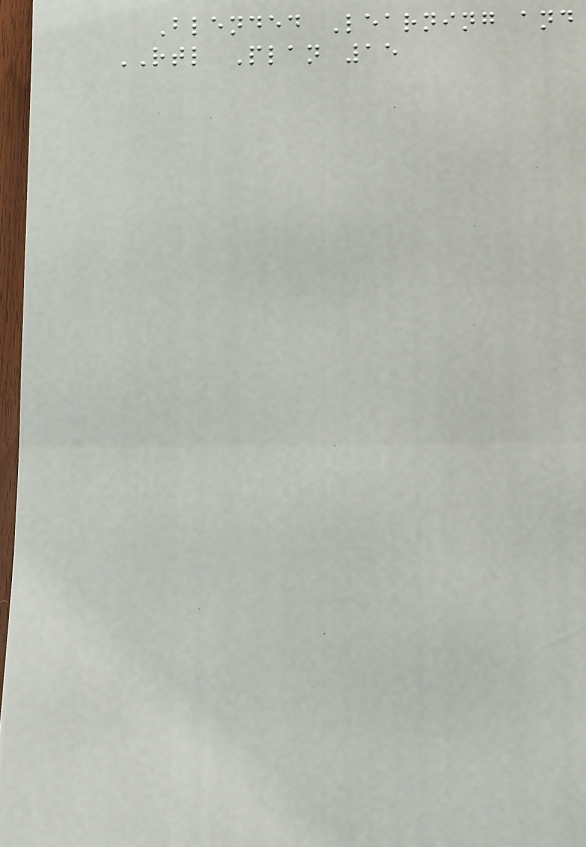Blended Learning and
RTL Plan 15
